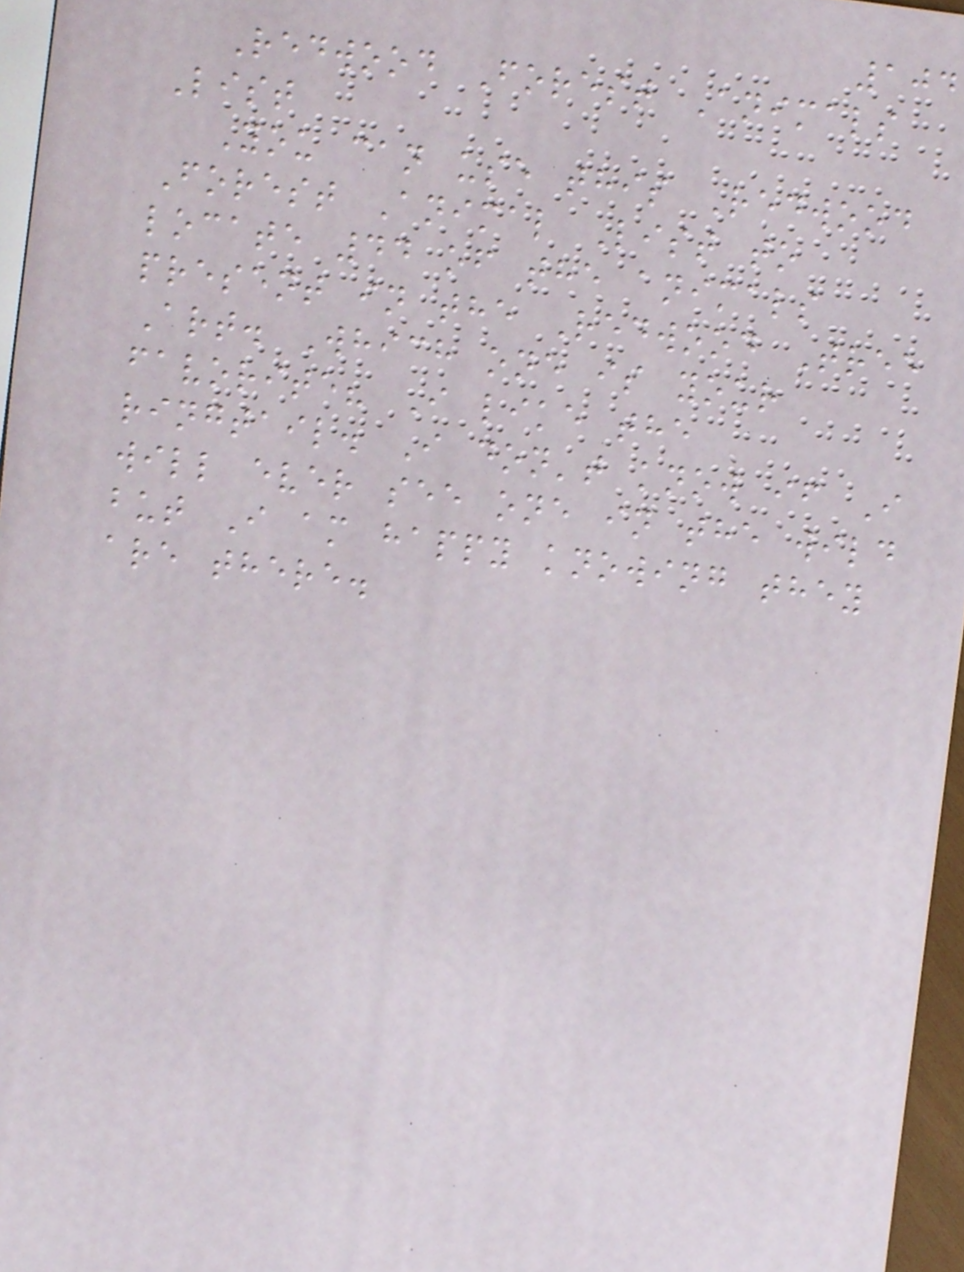104
Redwood Forest Animals
List
You can use this Redwood
Forest Animal List to
locate 44 of the animals
present in the Redwood Tree
Art. Which one is your
favorite? I like the
ringtail. I don't know if I
will ever see one in the wild
but I am happy knowing they
are there.
